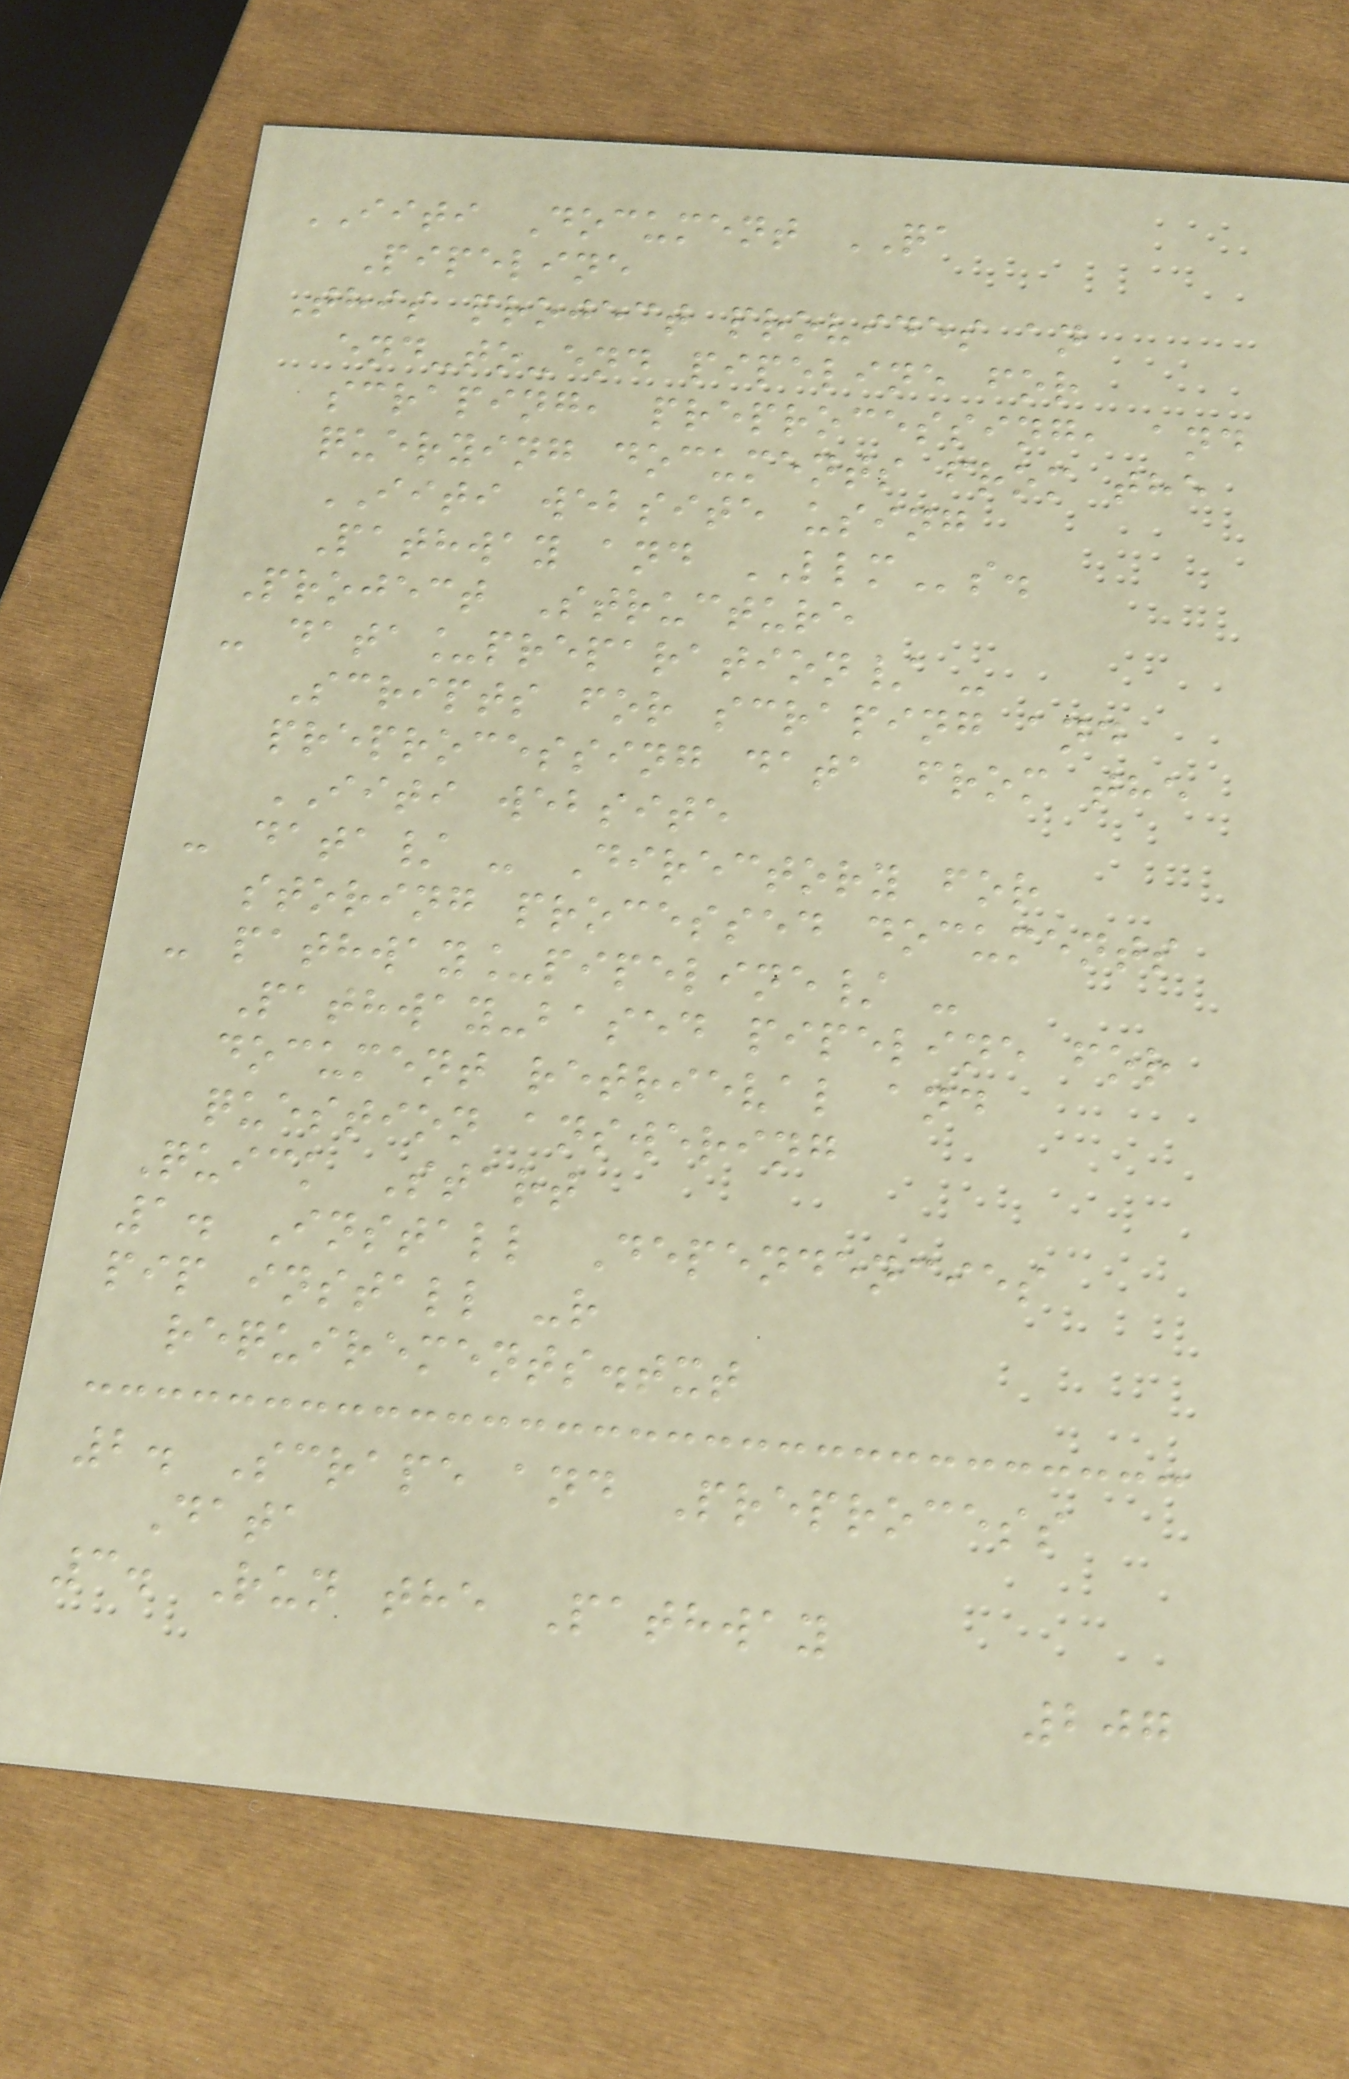IITI Document QA
Pipeline
This project provides an
end-to-end pipeline for
scraping, preprocessing, and
querying documents from the
IITI website using
Pathway and LLMs.
Project Structure
- data_preparation/ -
Scripts for scraping and
preprocessing data from the
IITI website
- data/ - Directory for
storing processed documents
- pathway_pipeline/ -
Pathway-based pipeline for
document retrieval and
question answering
Quick Start
1. Install Dependencies
pip install -r
requirements.txt
2. Scrape and Preprocess
Data
3. Run the Pathway
207
